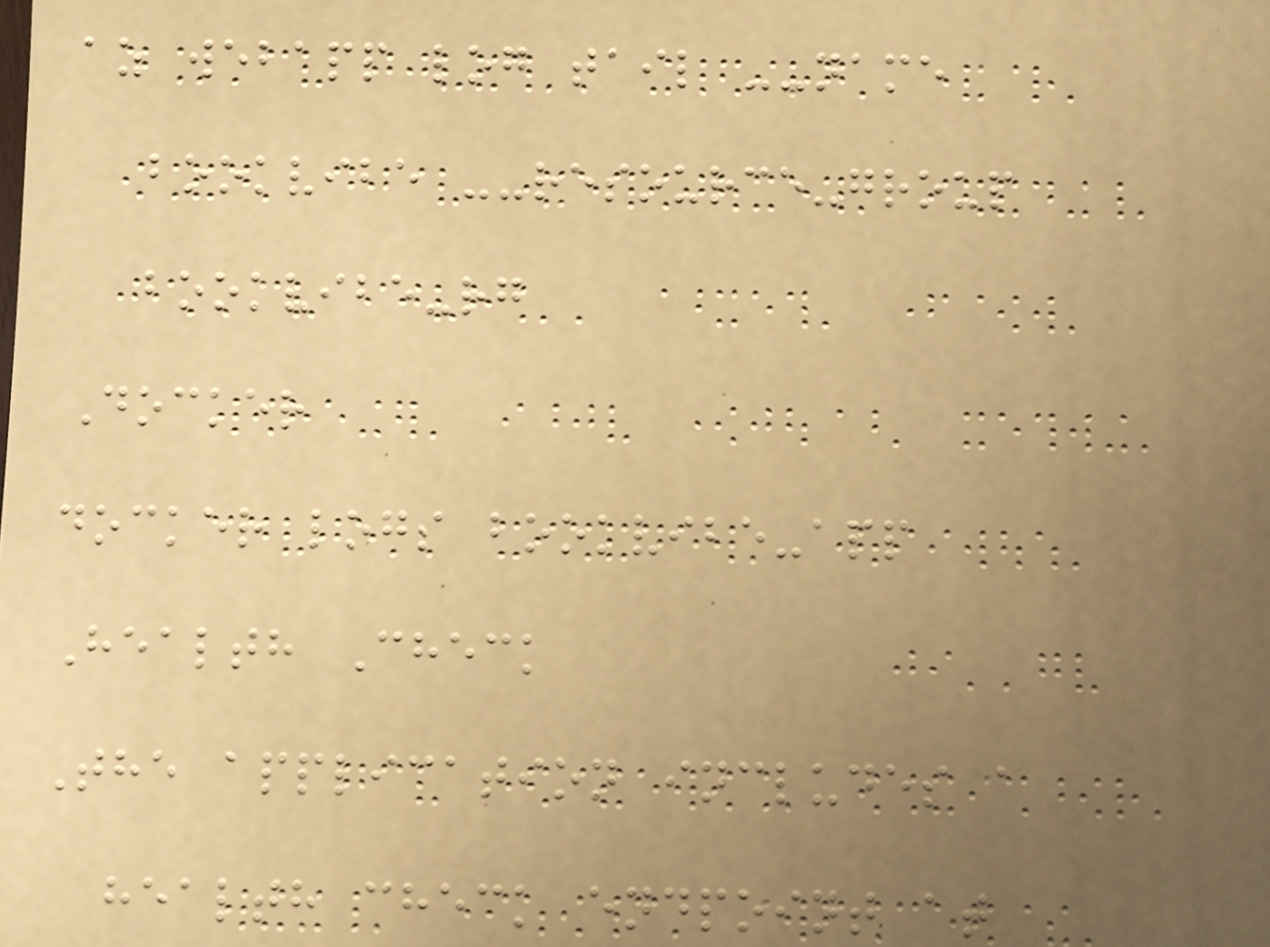az webapp log tail --name
bookvibe --resource-group
bookvibe-rg
Docker
docker logs bookvibe-app
Health Check
The application includes a
health check endpoint at
